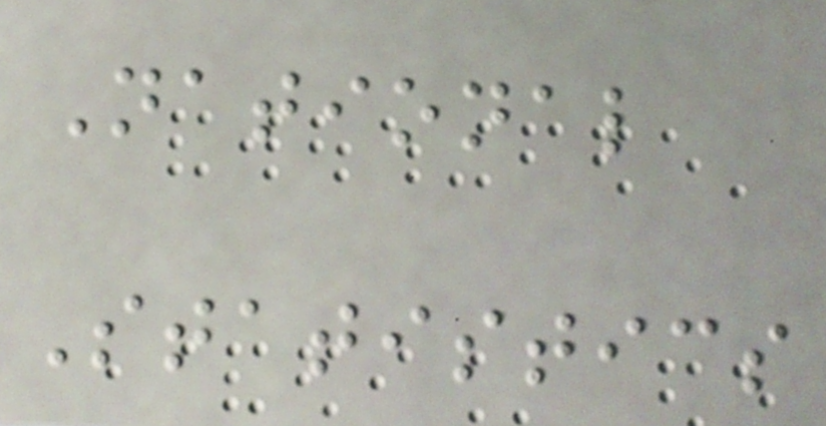National
Statistics
